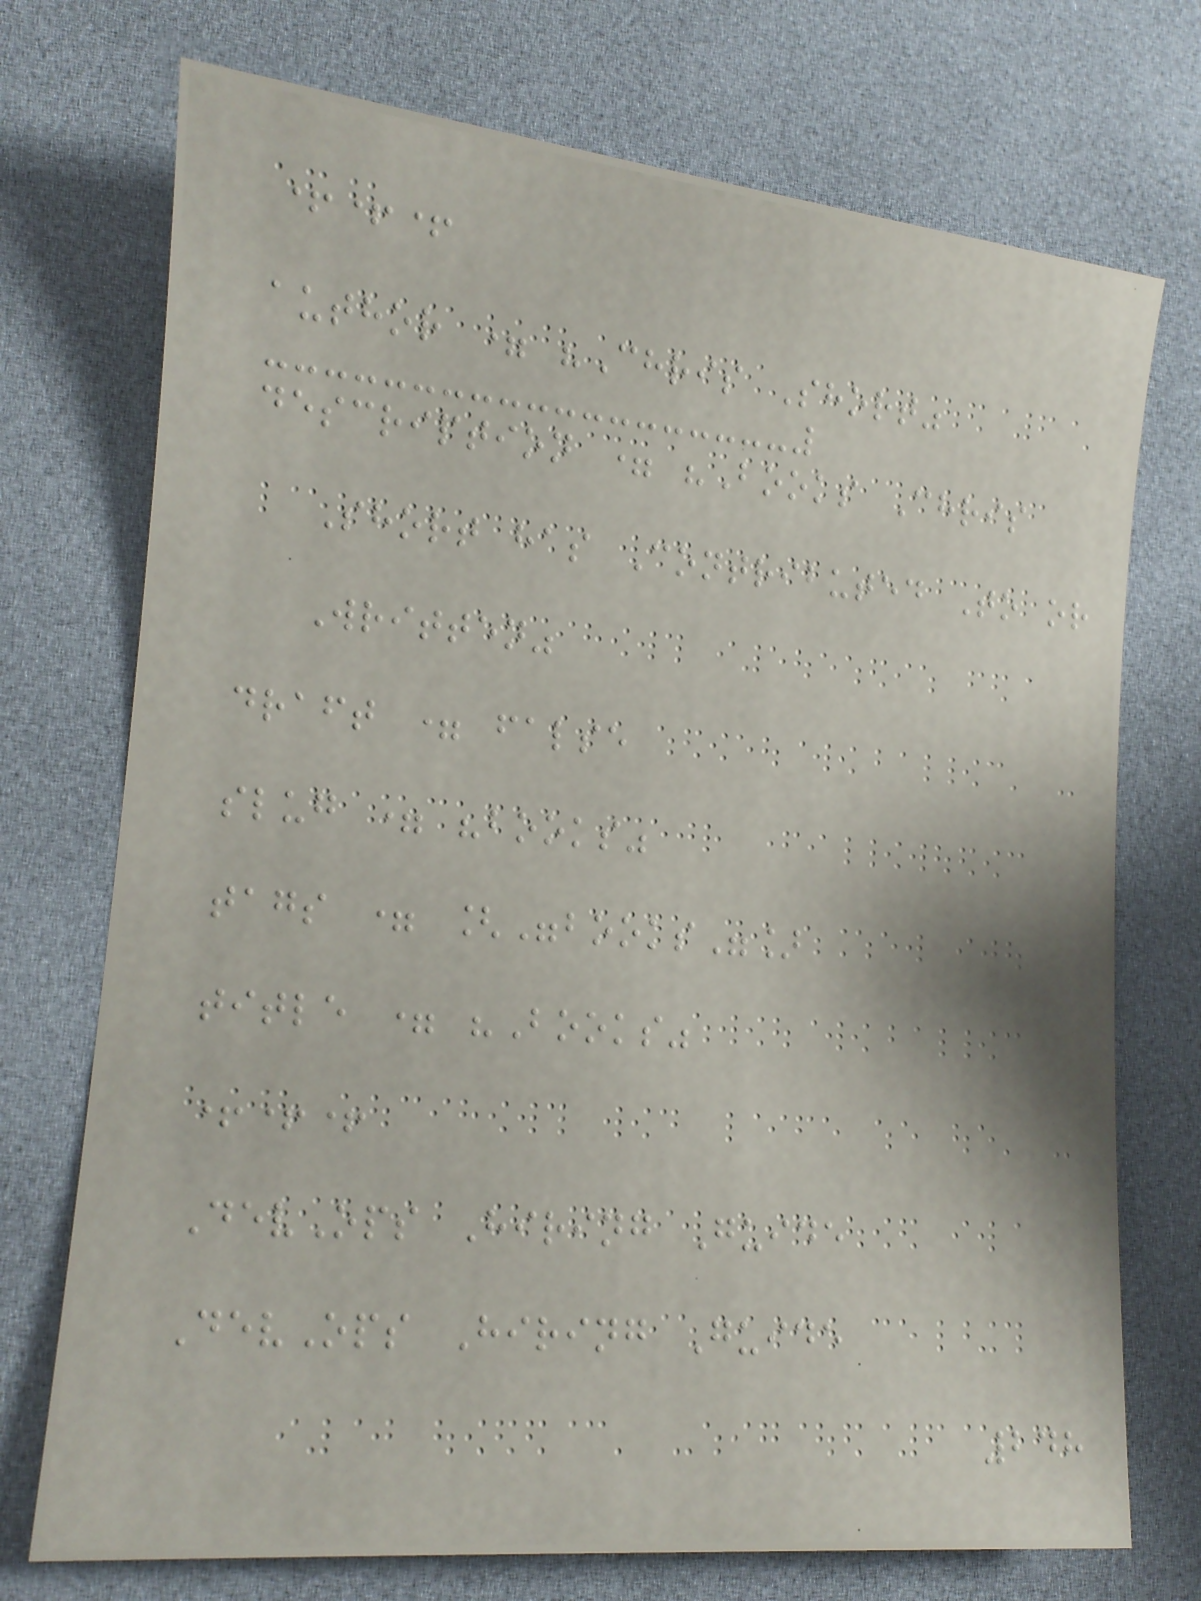+++
author = "Chris Short"
description = "Books Chris
Short has Contributed To or
Written"
draft = false
slug = "books"
tags = ["books"]
title = "Books"
+++
DevOps Hiring Guide
DevOps Hiring Guide
248
